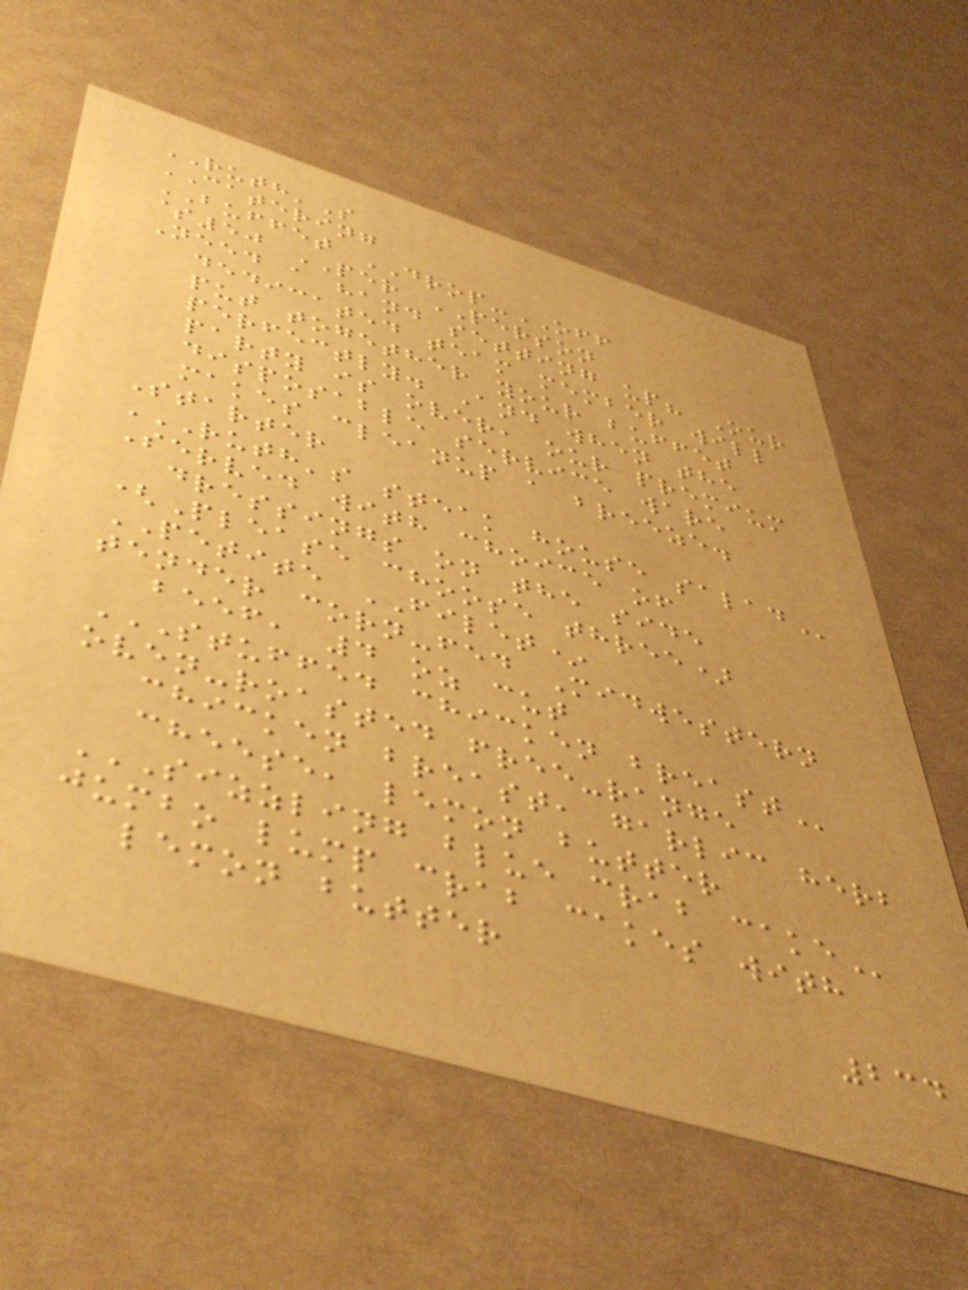RUTH'S
CATERING
BUFFET DROP-OFF
$50 PER PERSON
Need a hand setting up? Our
dedicated team member will
put together your buffet
perfectly. And when the
party is over, our premium
disposable service ware
makes cleanup a breeze.
Starter
RUTH'S STEAK HOUSE SALAD
Served with choice of
dressings on the side
(Please choose three)
PETITE FILET*
tender corn-fed Midwestern
beef, 4 oz cut
STUFFED CHICKEN BREAST
oven-roasted free-range
chicken breast, garlic herb
cheese, lemon butter
SIZZLING BLUE CRAB CAKE
jumbo lump crab cakes with
lemon butter
234
